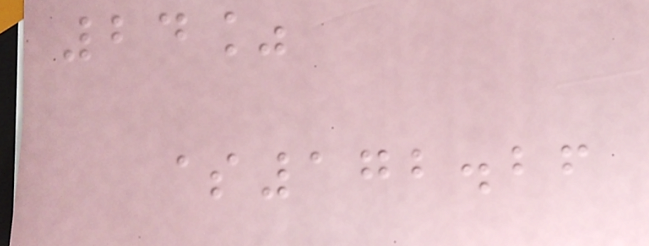24%
$172.26
